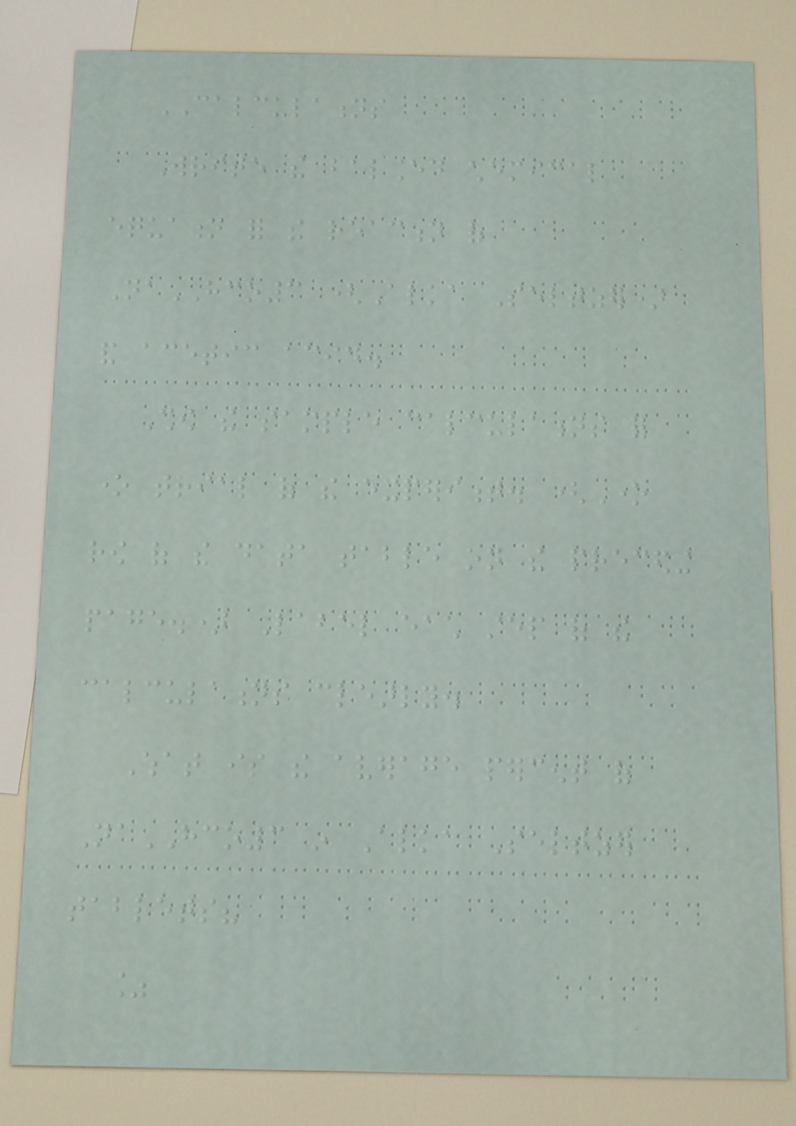CALCULATIONS
Write the balanced chemical
equation for the reaction of
NaHCO3 (Alka Seltzer)
and acetic acid.
Show the sample calculations for
one trial of the experiment. (One
row of the data table on the preceding
page.) Label each step of the
calculations clearly.
What is the average percent of
NaHCO3 in Alka Seltzer
tablets?
%
